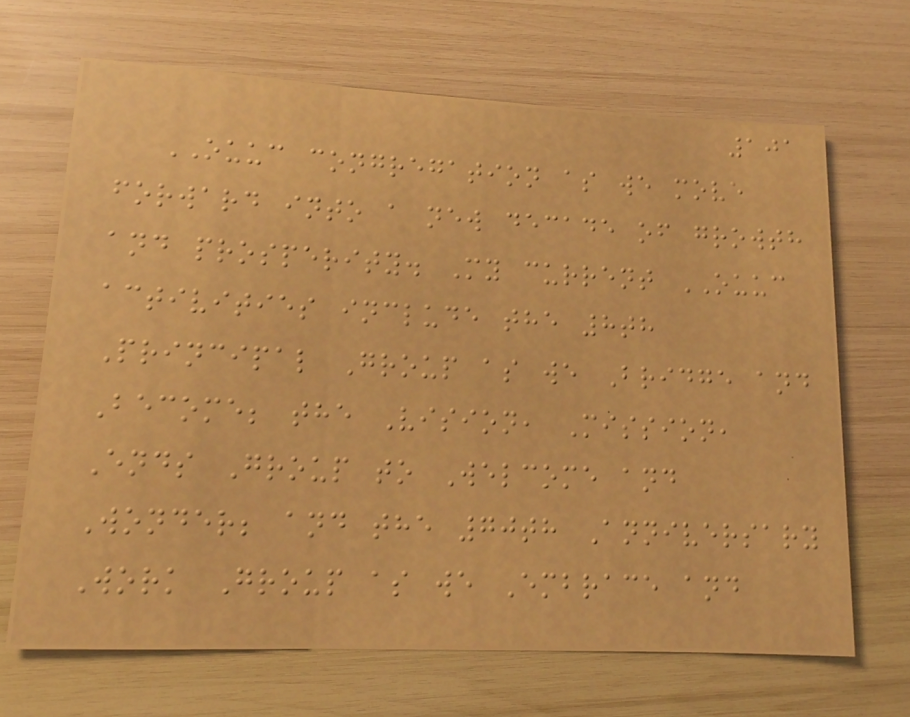101
OUUC congregation as we move
forward into a new decade of growth
and prosperity. My current OUUC
activities include the 8th
Principal Group as we Bridge and
Become; the Vision, Mission,
Ends Group to Welcome and
Wonder; and the 70th Anniversary
Work Group as we Embrace and
